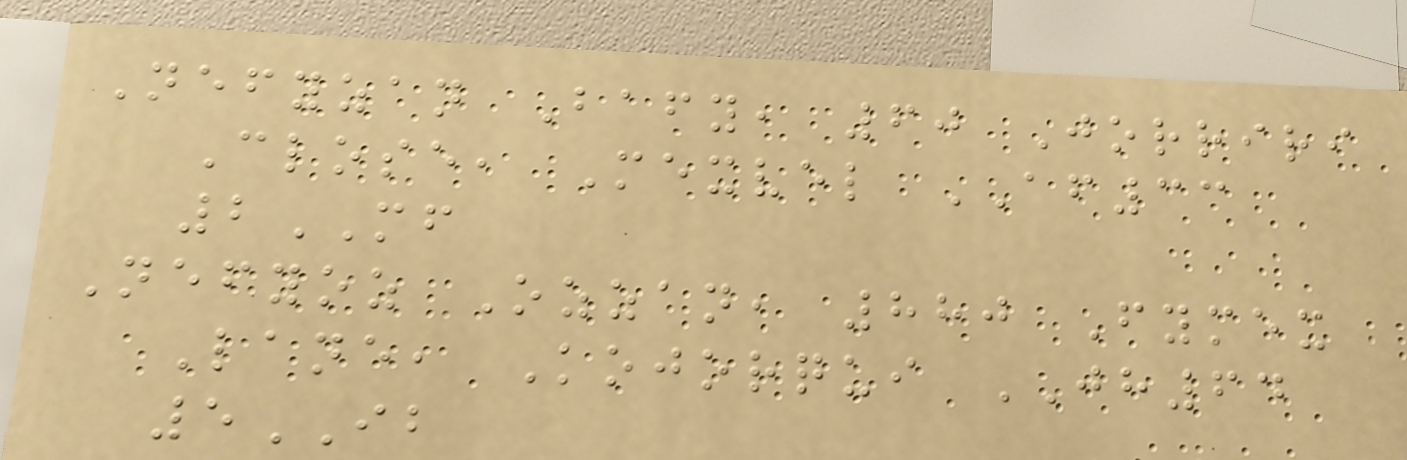Nefyzan Bafy, 60 Jorriri
Close, Mexvel AF33
2MF
Nefyoz Ozzan, 880 Fymex
Lane, Kojorqui JH64
5IB
